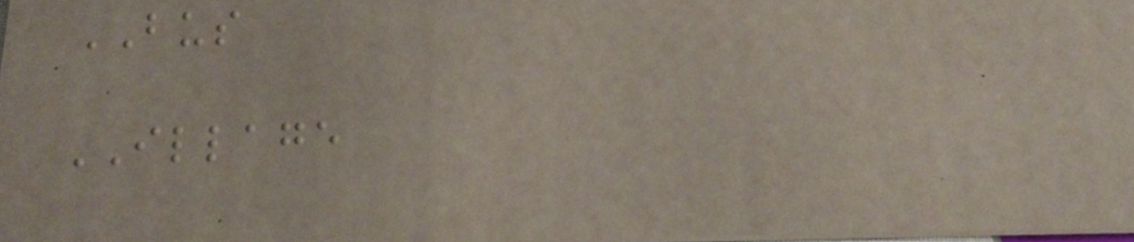BUS
ILLAGE
